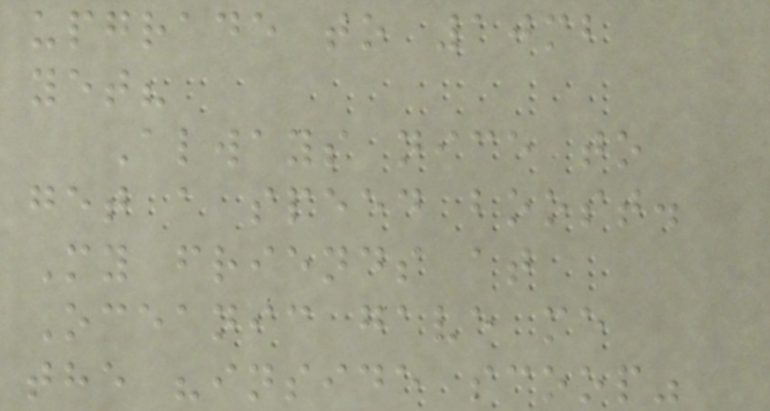upgrade to 10mb
yet?
Always nice to
get a speed boost.
My friends at
Oceanic gave me
the "inside scoop"
